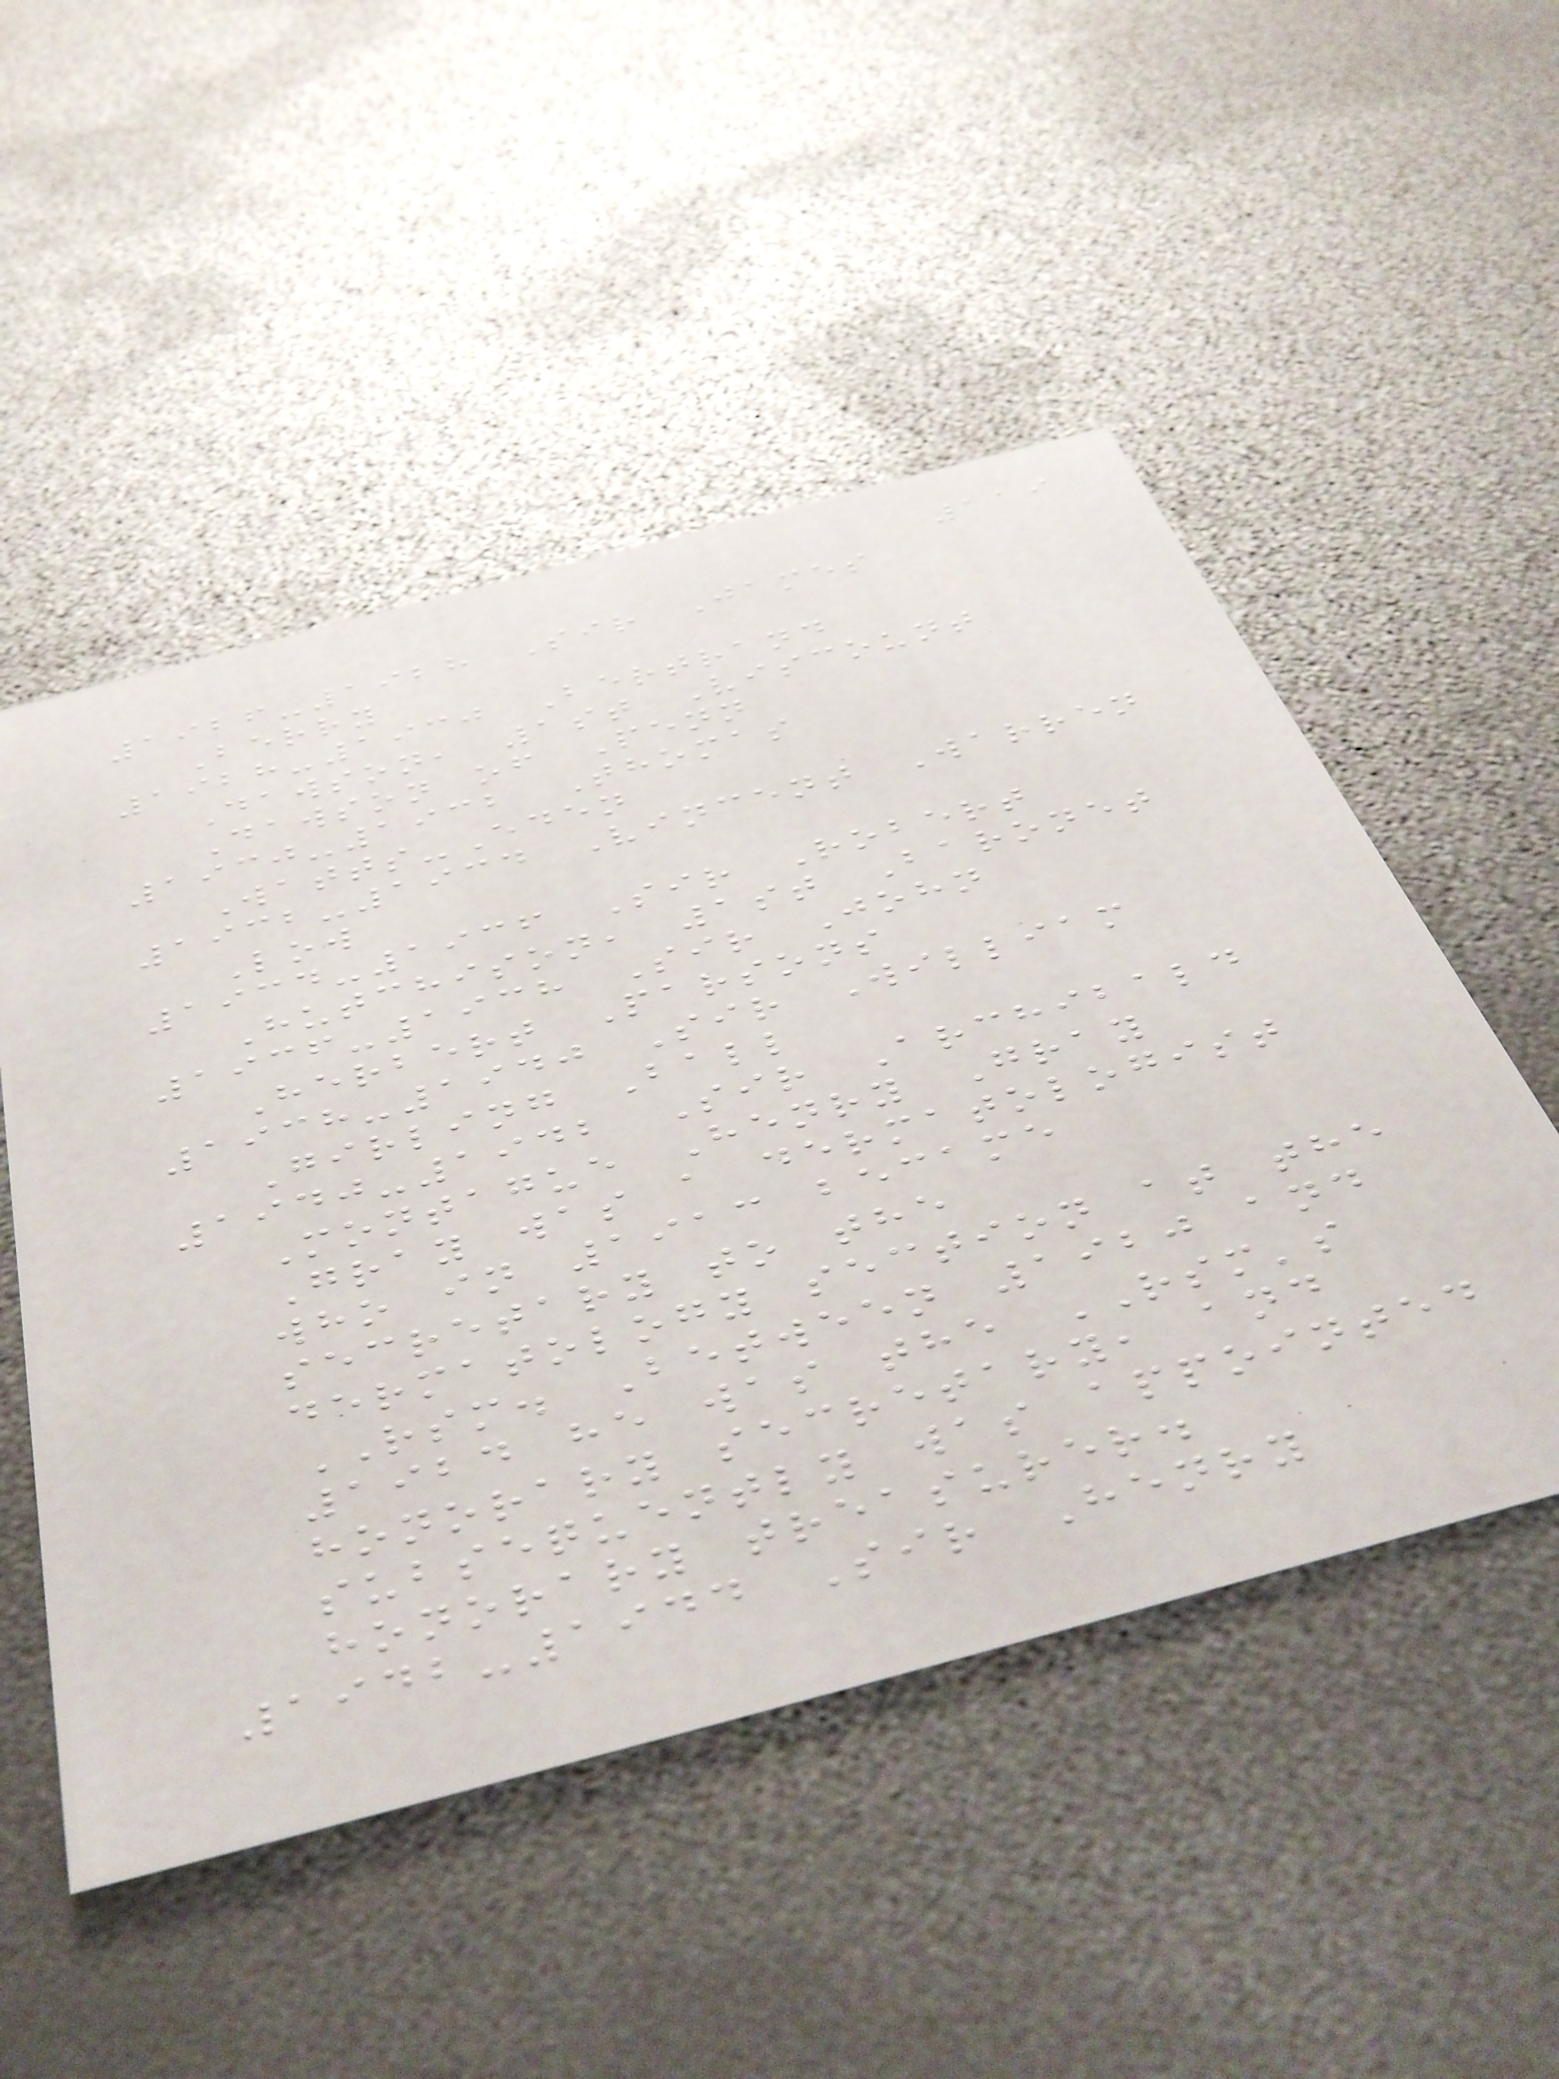119
1926-1928 Sir James
Berry
1928-1930 Bertrand
Dawson, 1st Viscount
Dawson of Penn
1930-1932 Thomas
Watts-Eden
1932-1934 Vincent Warren
Low
1934-1936 Sir Robert
Hutchison, 1st Baronet
1936-1938 Sir John
Herbert Parsons
1938-1940 Sir William
Girling Ball
1940-1942 Sir Archibald
Montague Henry Gray
Gray was a dermatologist
who in 1913 became
secretary to the
dermatology section at the
RSM. Between 1920 and
1924 he was the RSM's
honorary secretary, and
subsequently was appointed
honorary treasurer.
1942-1944 Sir Henry
